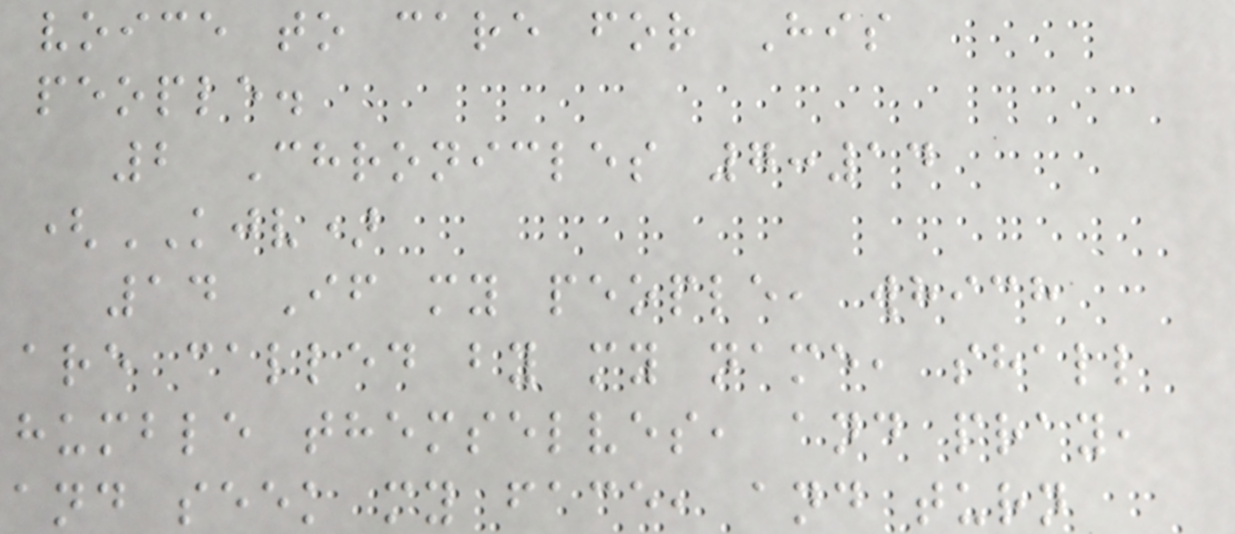voice to care for His
people.
2 Chronicles 7:14
(KJV)
14 If my people, which
are called by my name, shall
humble themselves, and pray,
and seek my face, and turn
